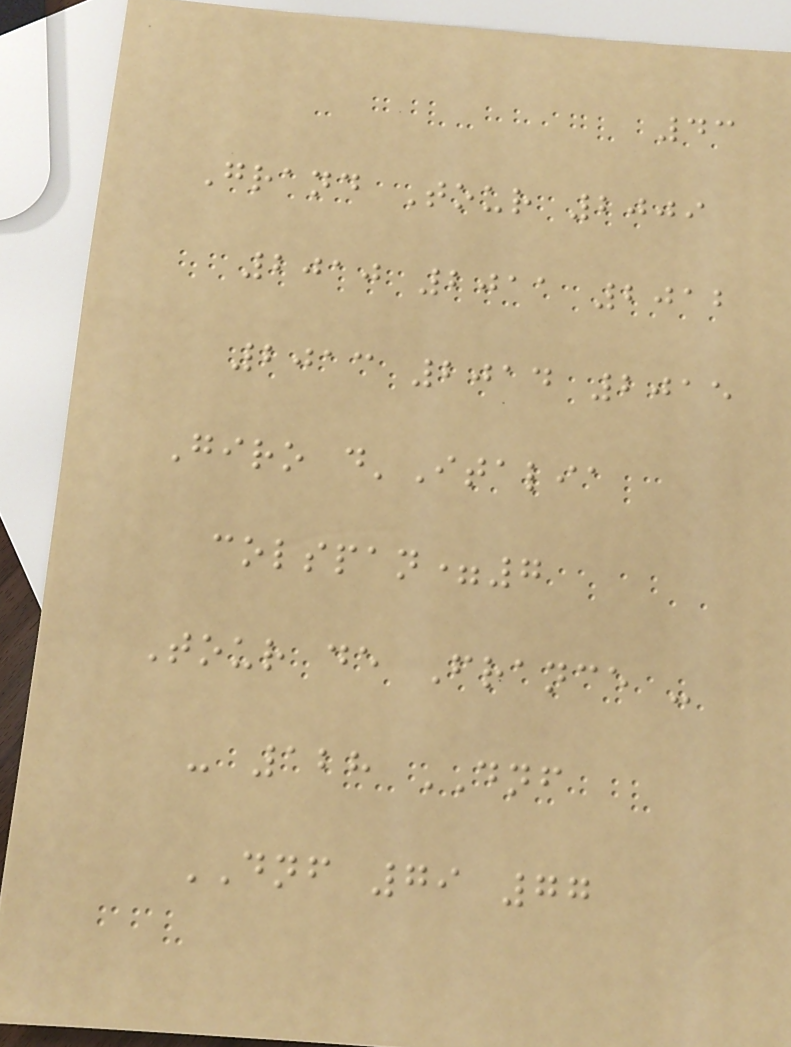43
Grand Tour 2009
2010 2011 2012
2013 2014 2015
Giro d'Italia
colspan=7
Tour de France -
- 128 DNF
DNF 79 77
